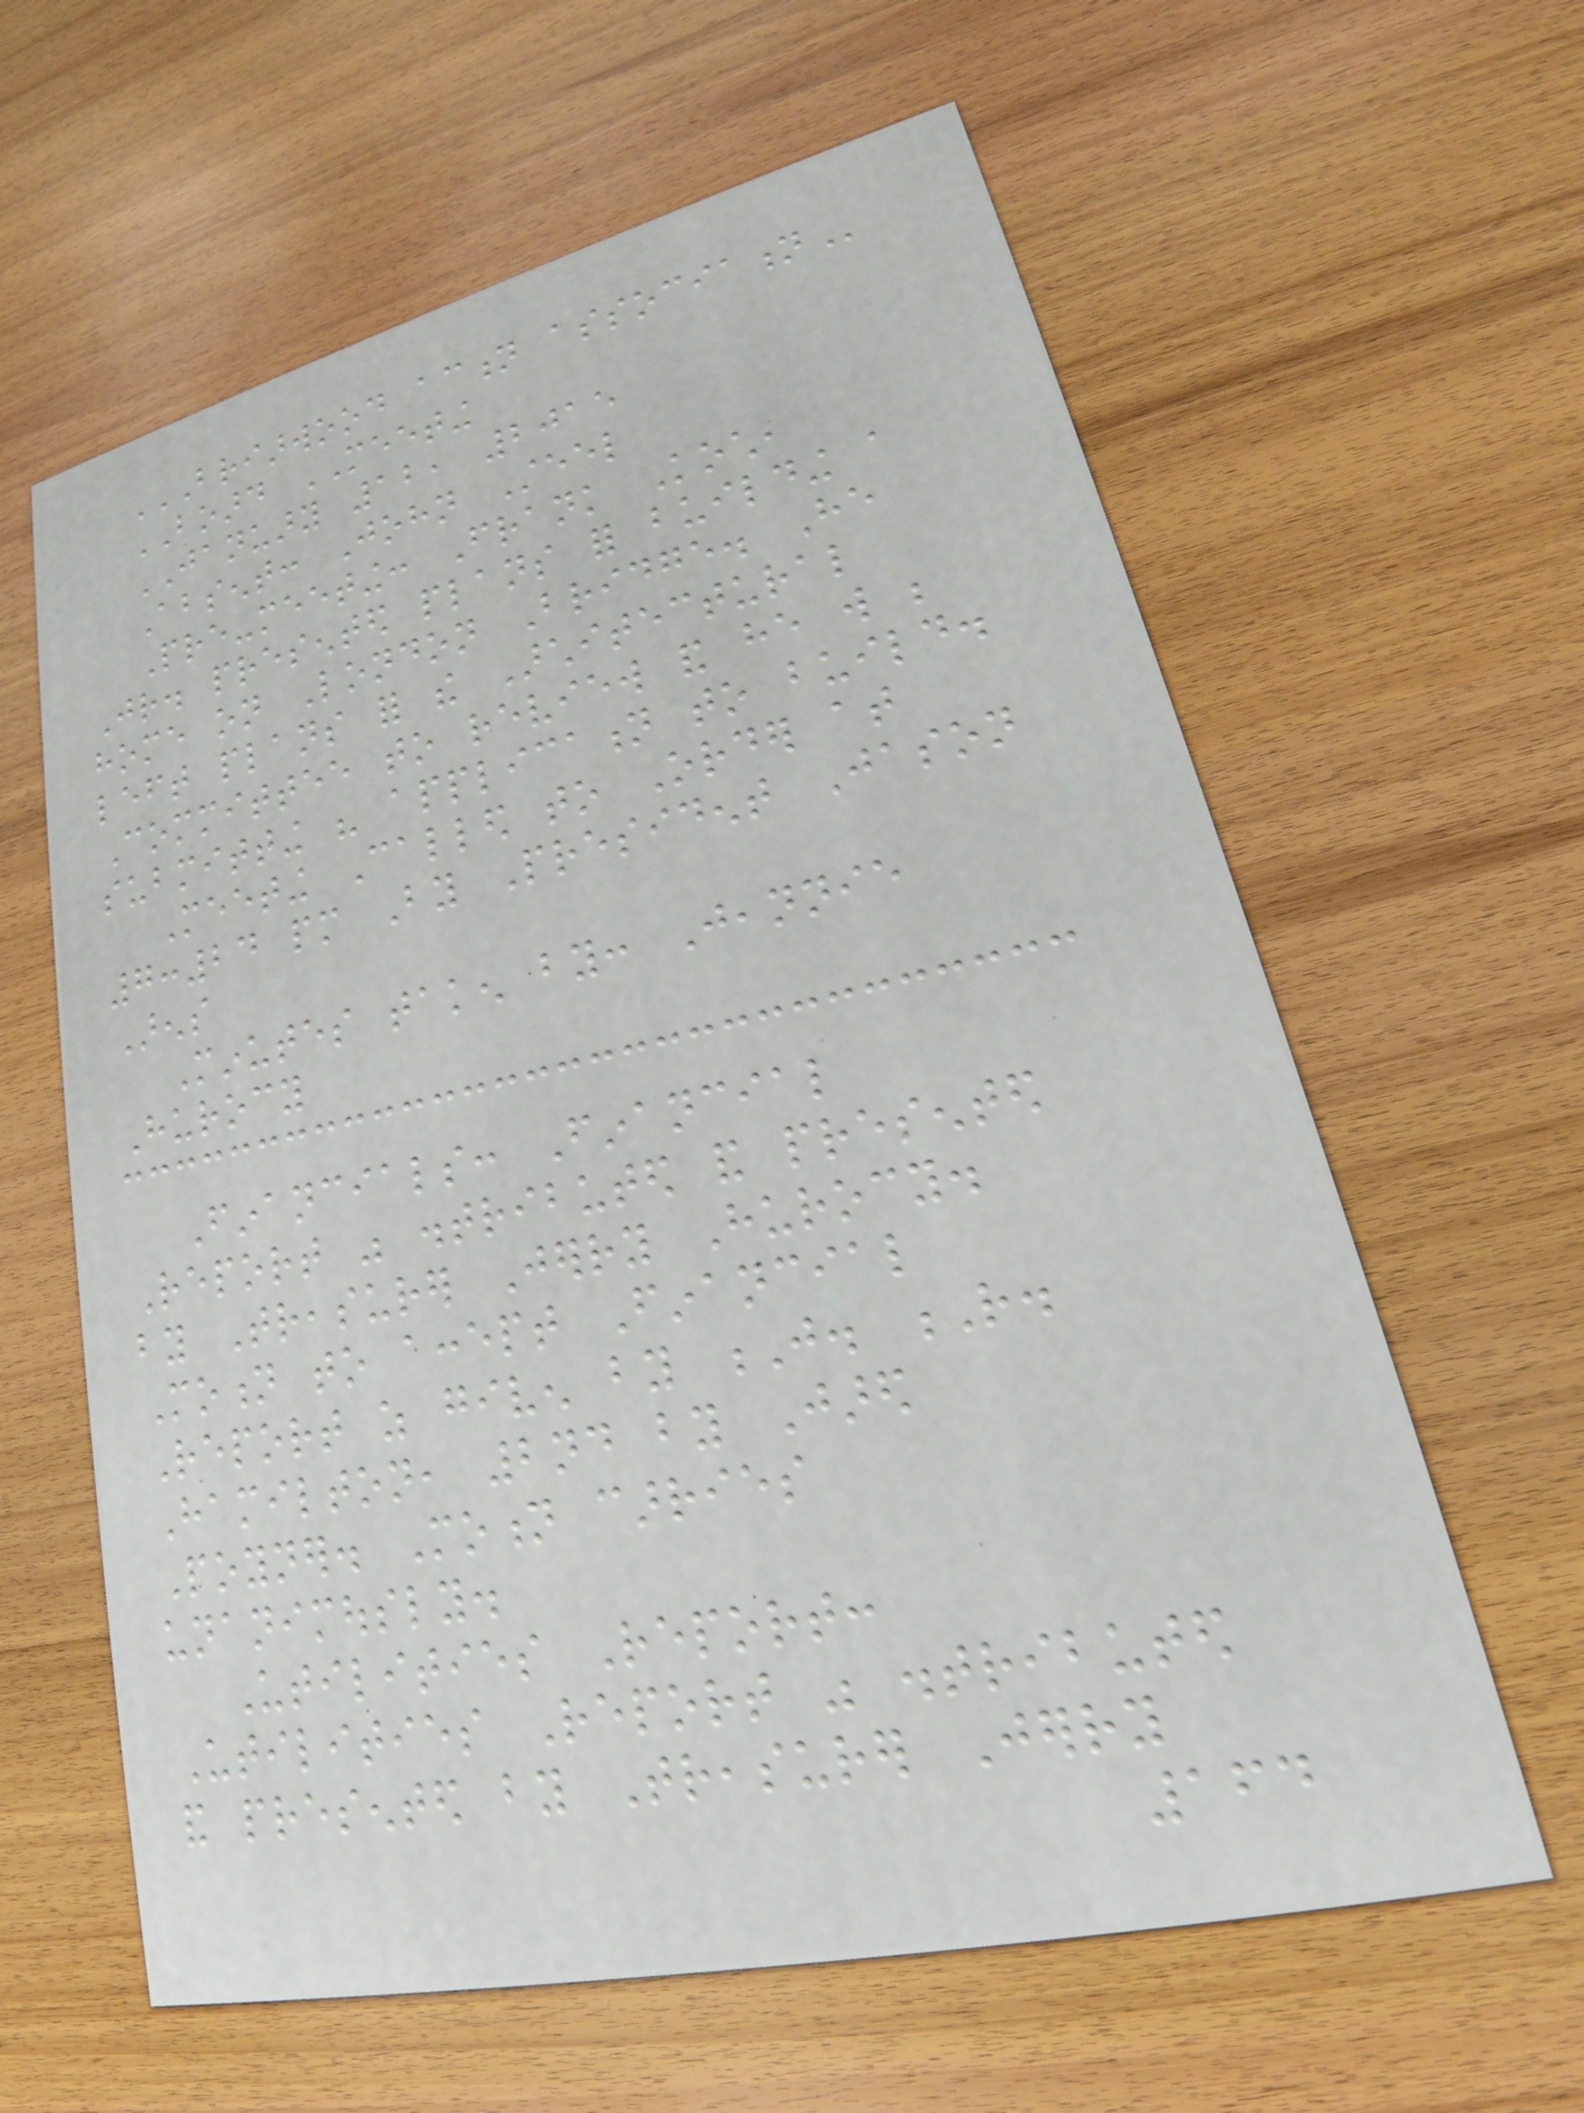BRIARWOOD ACTION ASSOCIATION
BOARD MEETING
JANUARY 12, 2015
Absent: John Steel
Pre-meeting: Frank Koch,
Jr. presented plans for building a
home on London Bridge. He
left plans for the Architectural
Committee to review and he will be
submitting his application to build.
Meeting Called to Order at
7:24 pm By President Jason
Arens
Minutes taken by: Jeannie
Hurocy
Financials: Financial
Report was distributed and presented
by Treasurer Jerry Hurocy.
Motion to accept Financial
Report as given by J. R.
Hamilton, 2nd by Jared
Poyner. Motion carries
unanimously.
Utilities Report:
Utilities Report was distributed
and presented by Treasurer Jerry
164
